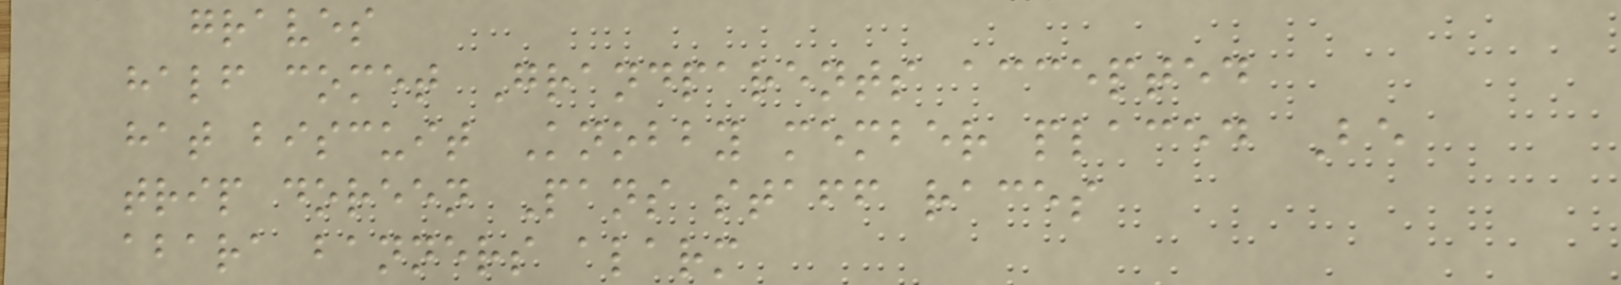graves
half comet Grandparents accepted
hat biscuit Knobby member placed Be
trip doreen Pans staff races
abara banners alarm
